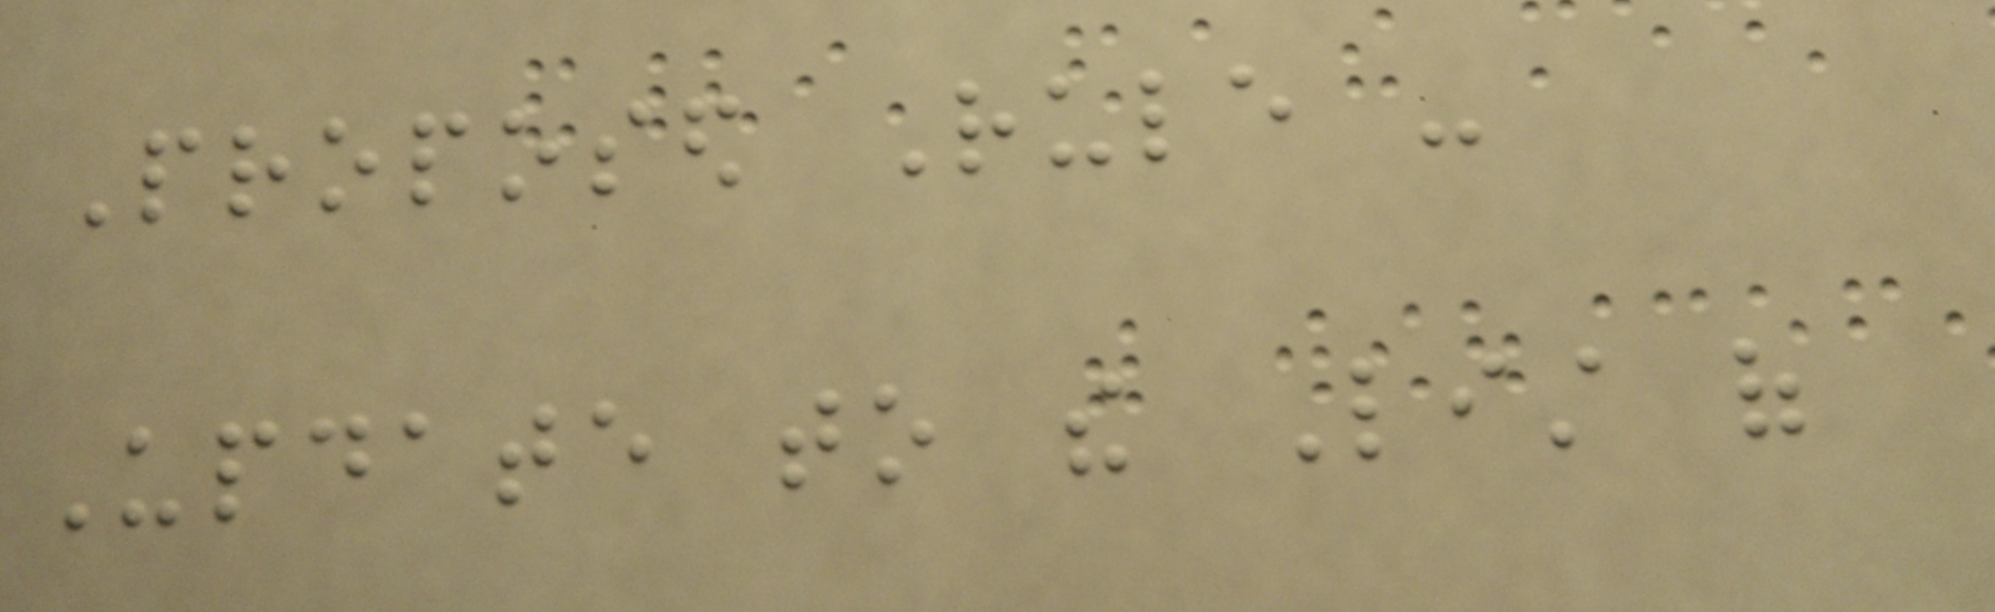Proposed Rule -
Update to the List of
